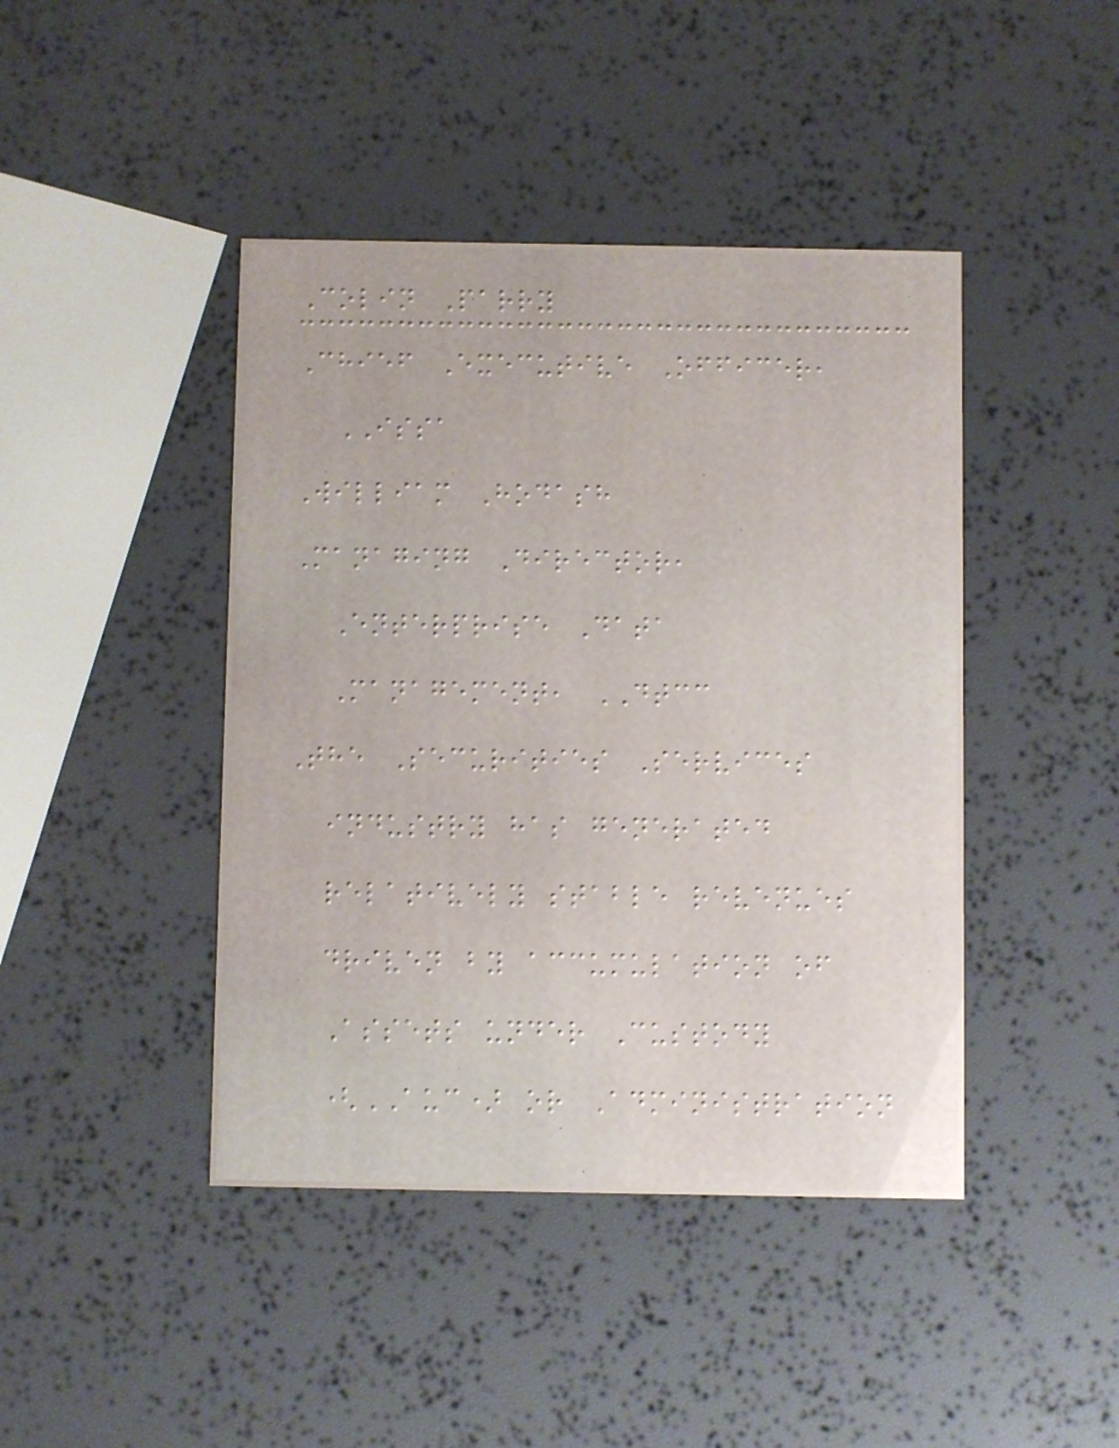Colin Parry
Chief Executive Officer,
ISSA
William Hodash
Managing Director,
Enterprise Data
Management, DTCC
The Securities Services
industry has generated
relatively stable revenues
driven by accumulation of
Assets under Custody
(AUC) or Administration
